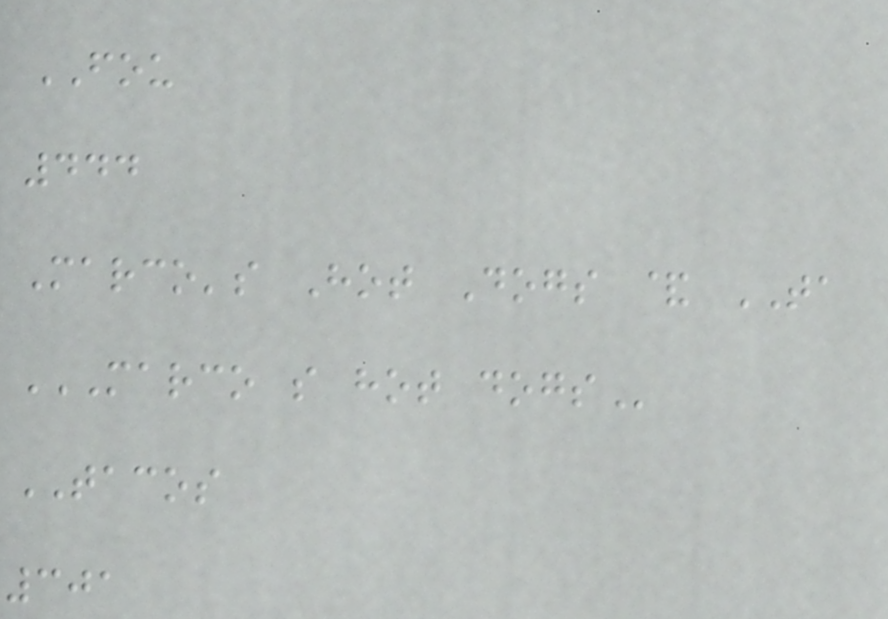FOU
444
Marco's Hot Dogs & TA
MARCO S HOT DOGS
TACOS
301
